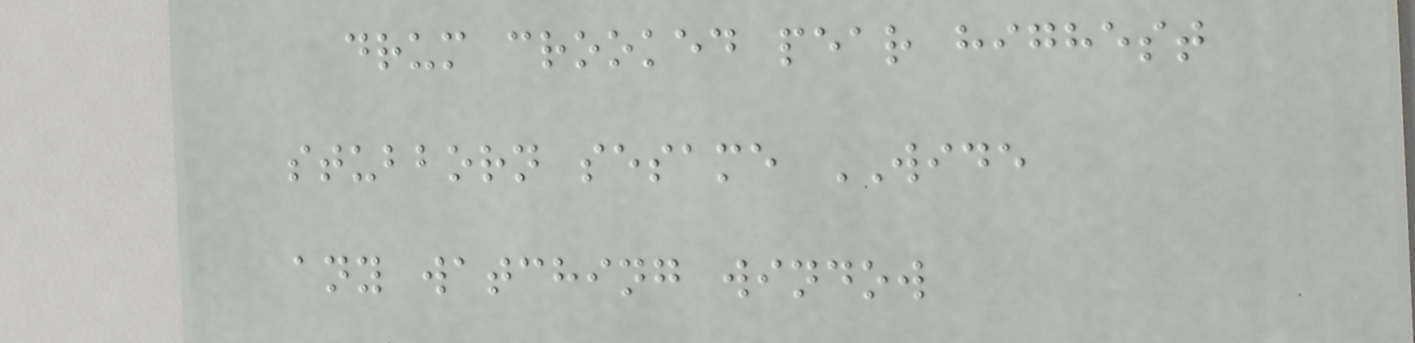drum crooked pear highest
stubborn sesame WIDE
any watching window
